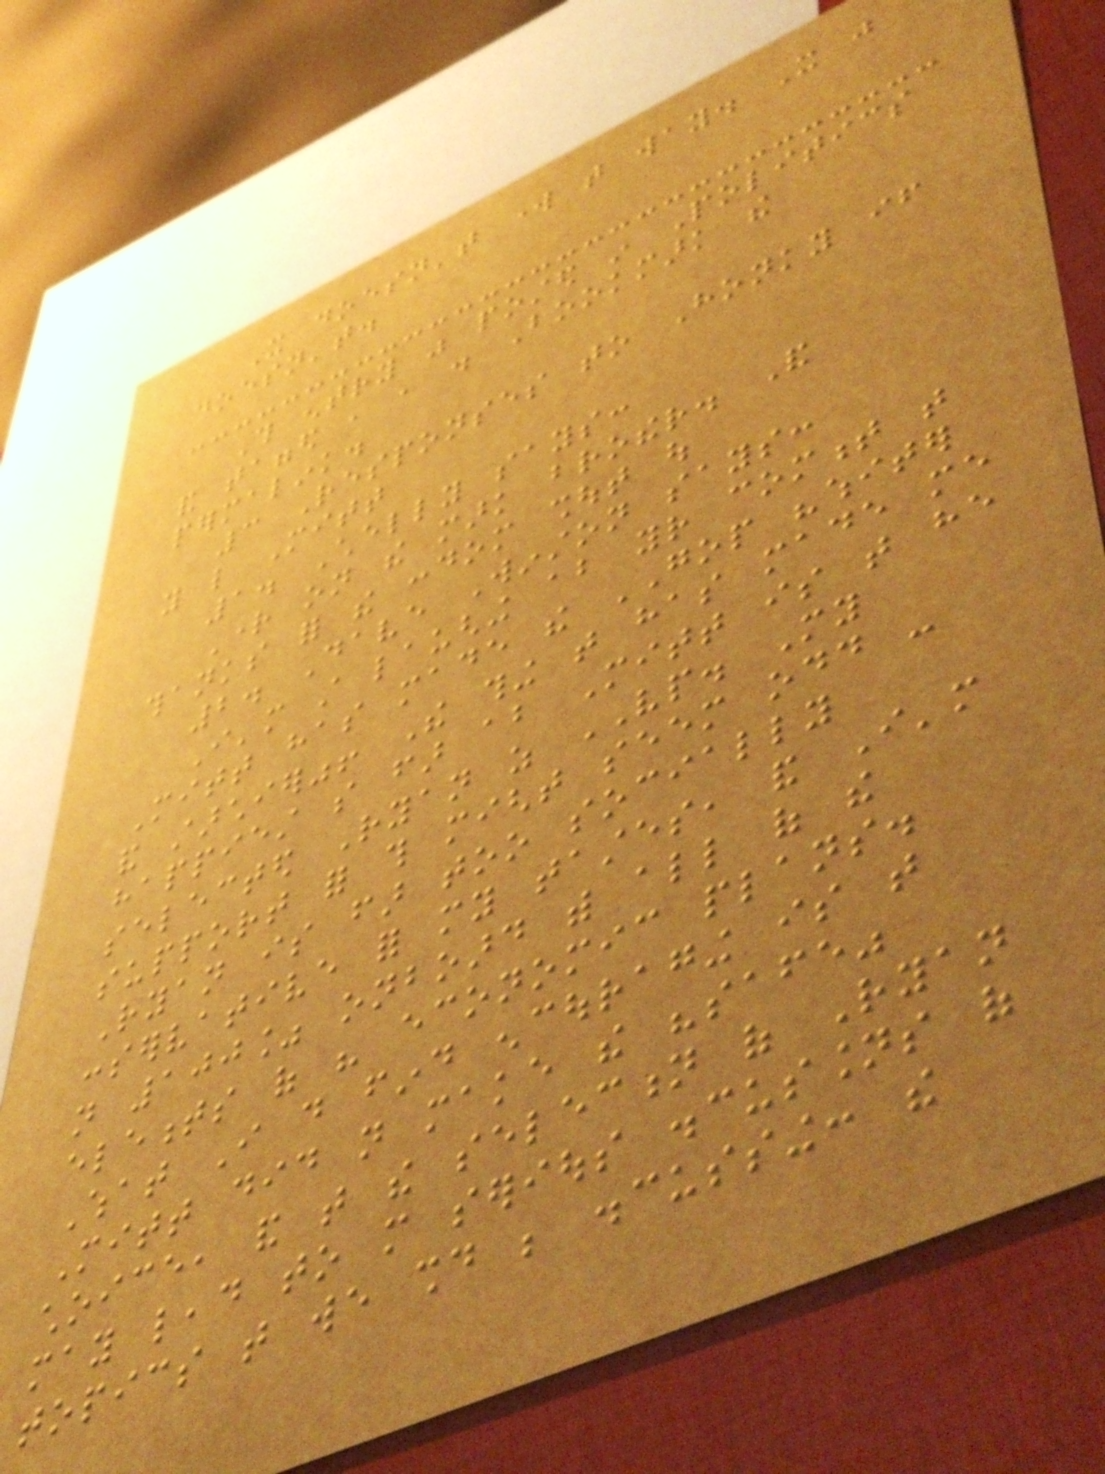It doesn't work that way. It just
doesn't.
This entry was posted in Politics
and tagged , , . Bookmark the
permalink.
3 Responses to Honky if
you like Mitt
1. Chelly says:
Right on the mark brother. And
thanks for the condom shout out
2. Dave Winston says:
I'm still laughing about your comment that
Mitt has made the GOP "whiter
and starchier"! The thing that has made me
happiest so far about Mitt is that he
selected Ryan as VP. My
support for this might seem odd -
Ryan is far too socially
conservative for my tastes, and I'm
not 100% onboard with all of the
elements of his economic plans.
What I do find encouraging is that
Mitt did not make the "safe"
choice, and that the selection of Ryan
may lead to more serious discussions of
topics that we should be discussing: the
